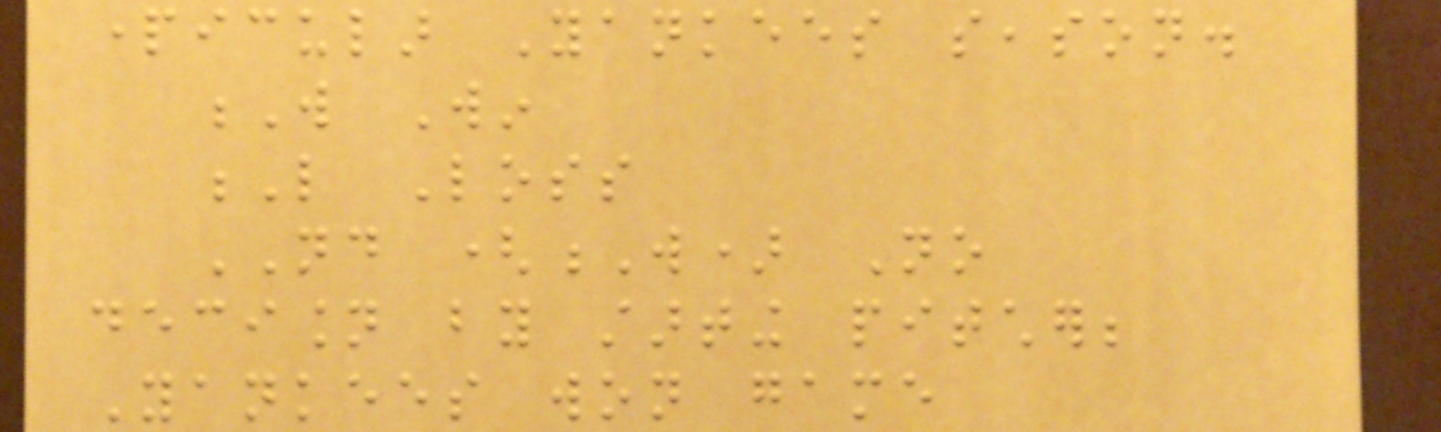particular Yankees season.
W Win
L Loss
ND (W) No
decision by starting pitcher;
Yankees won game
